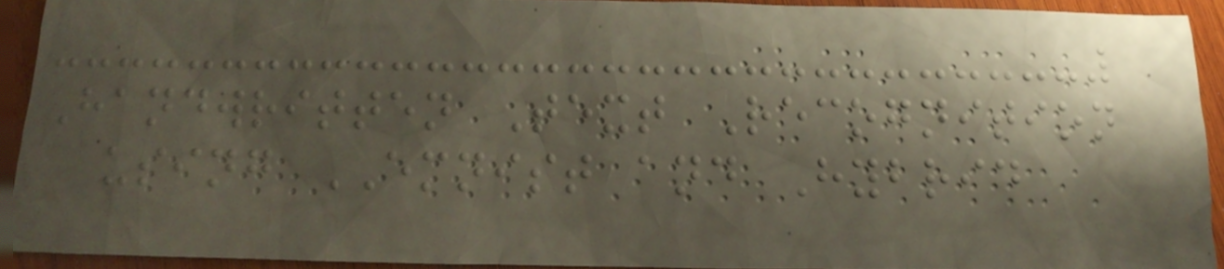Handwritten Text Recognition
using EMNIST and Hybrid
